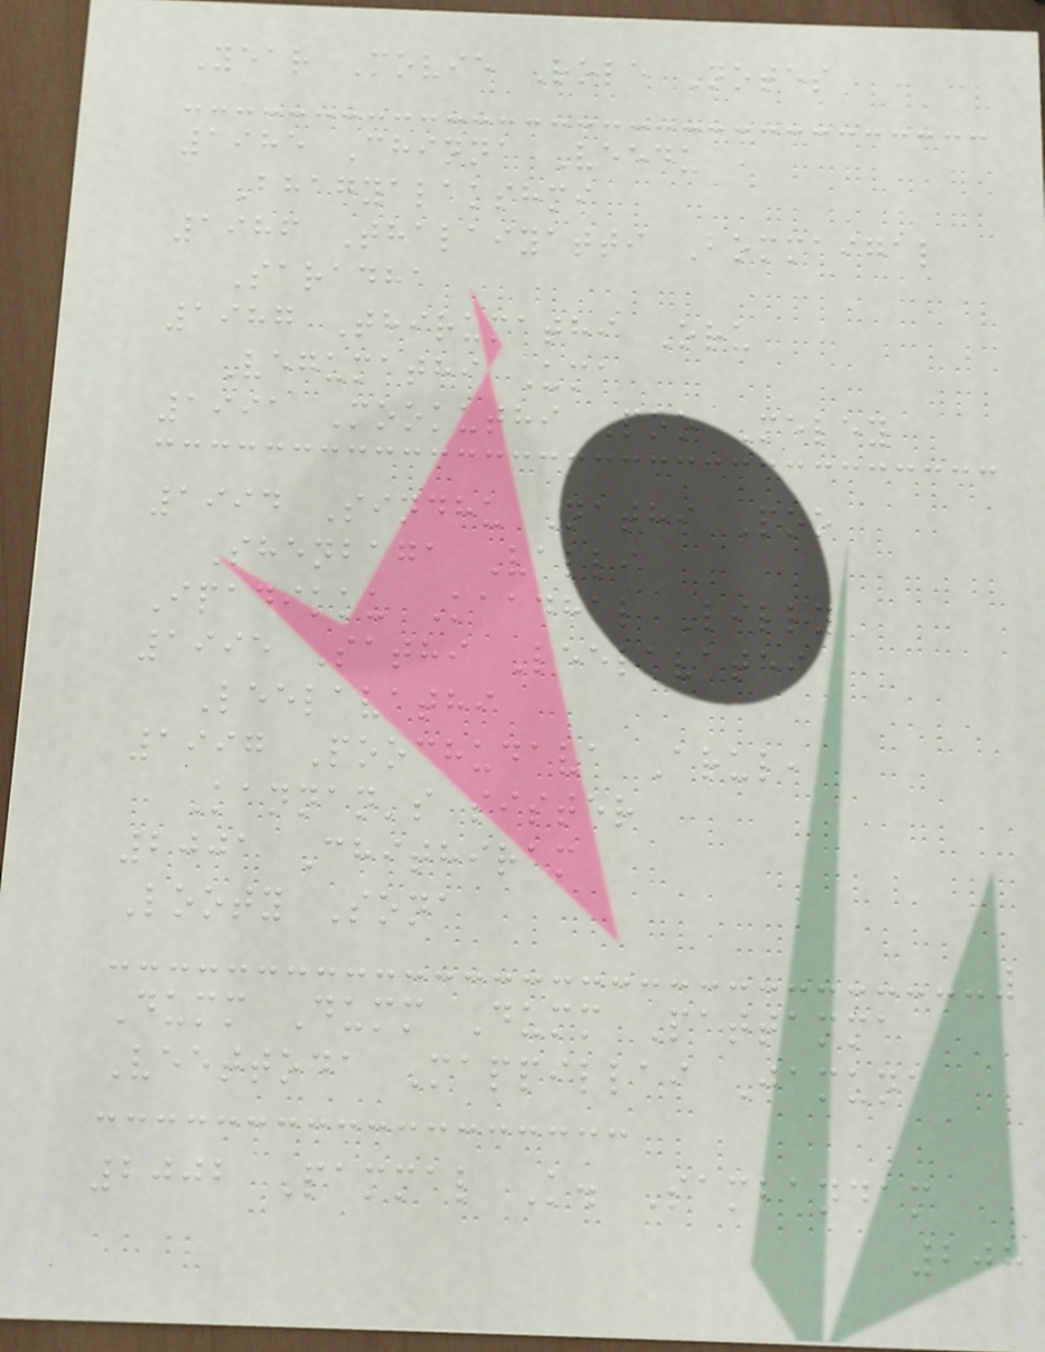Year Movie Role Notes
1985 Chinna Veedu
Bhagyalakshmi
1986 Thalaiyatti Bommaigal
Saradha
1987 Thirumathi Oru
Vegumathi Uma
1991 Mookuthi Poo Meley
1994 Sindhu Nathi Poo
Shenbaga Valli
Ipadikku Kaadhal Lilly
1995 Sathi Leelavathi
Leelavathi
1997 Poochudava Arul,
Kannan's sister
2001 Chithiram
Looty Sona
Dumm Dumm Dumm Pattamma
Veettoda Mappillai Jamuna
2002 Pammal K. Sambandam
208
